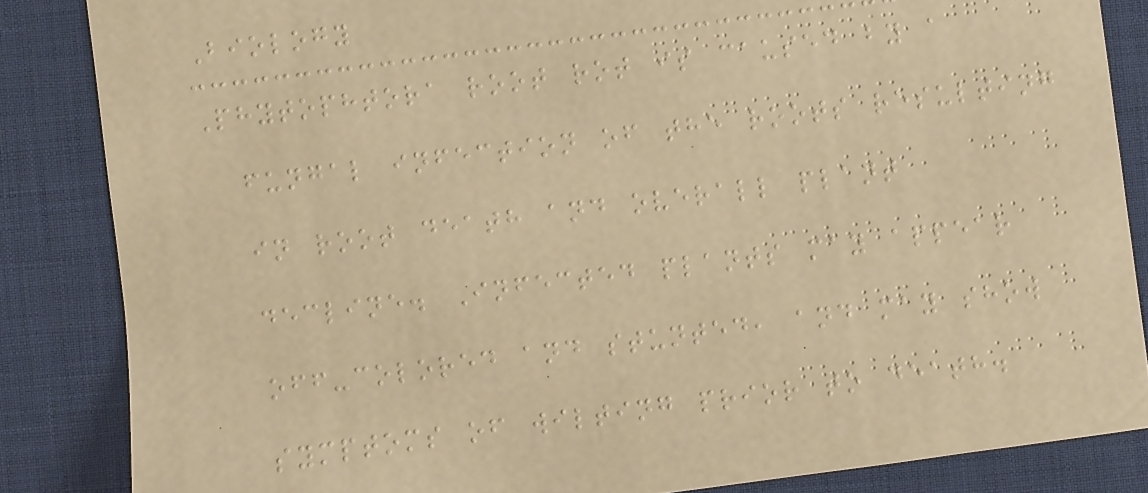Biology
Phytophtora root rot is caused by a
fungal infection of the roots resulting
in root death and overall plant
decline. Infected plants may appear
off-colored and stunted, and may show
symptoms of wilting prior to death.
